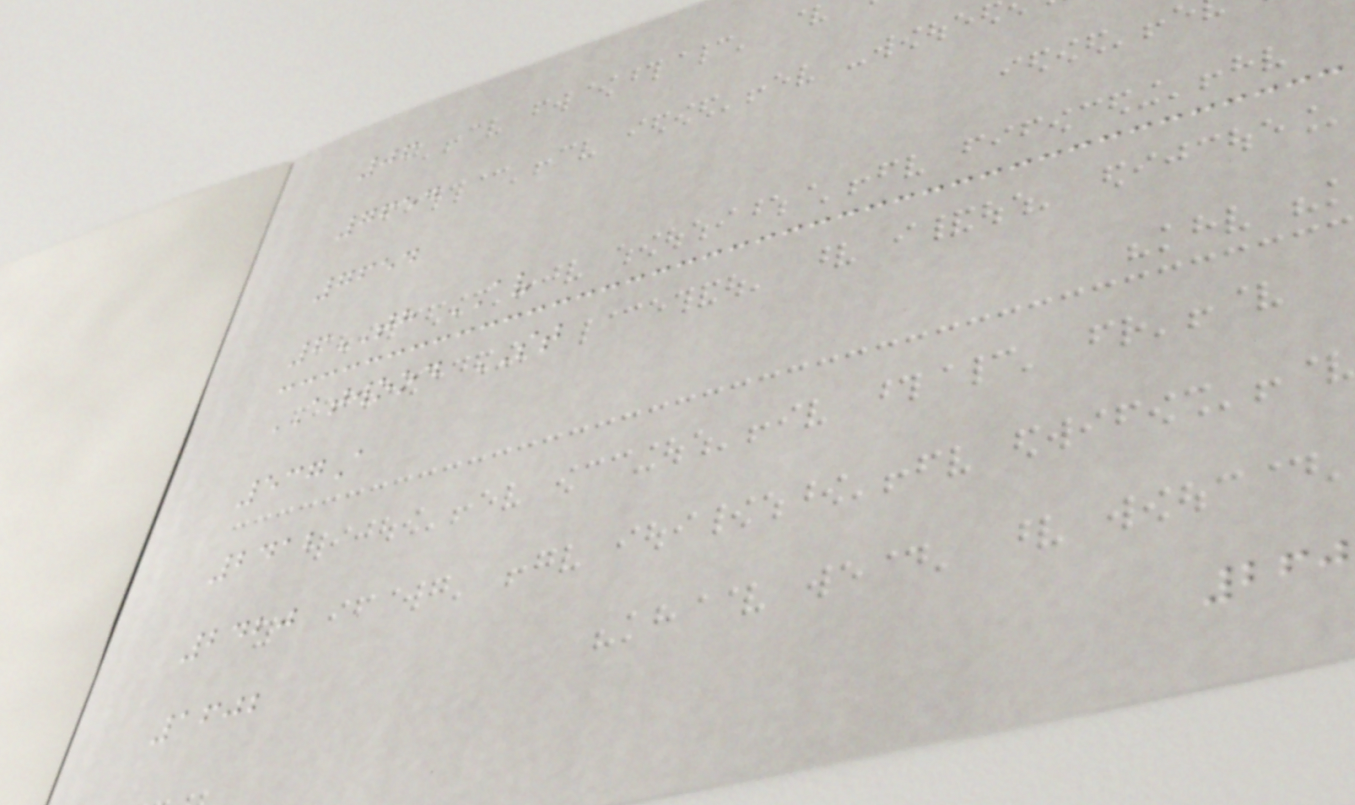06
7654
7654
6TH AV
ATWOOD ST
537A
2412
2420
1602
260
